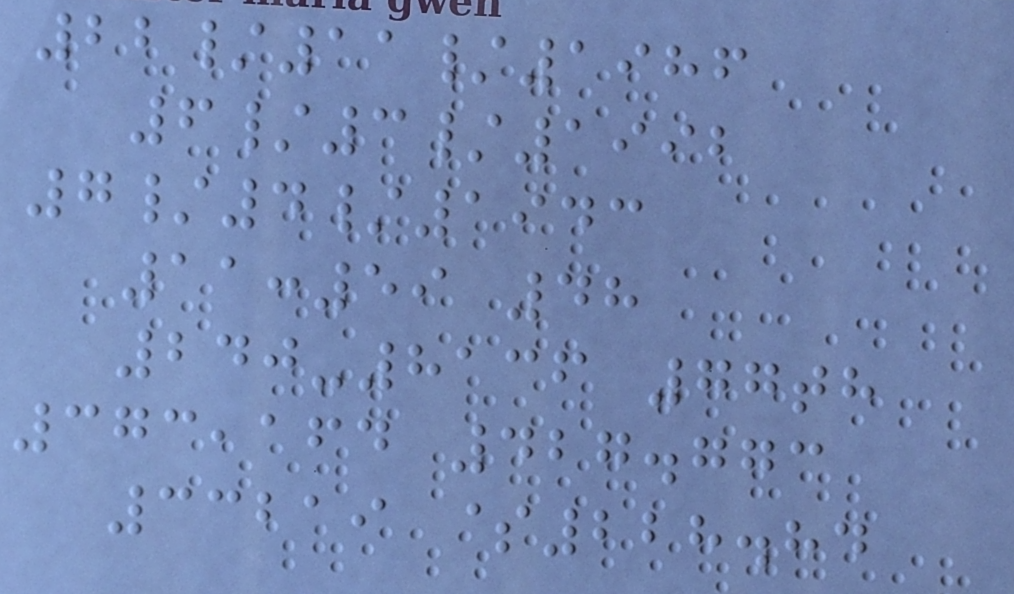22/11/1986
6/3/1992
7/4/1943
11:59 48
240-8136 77th
373,164 427.773
33219 $228.84
